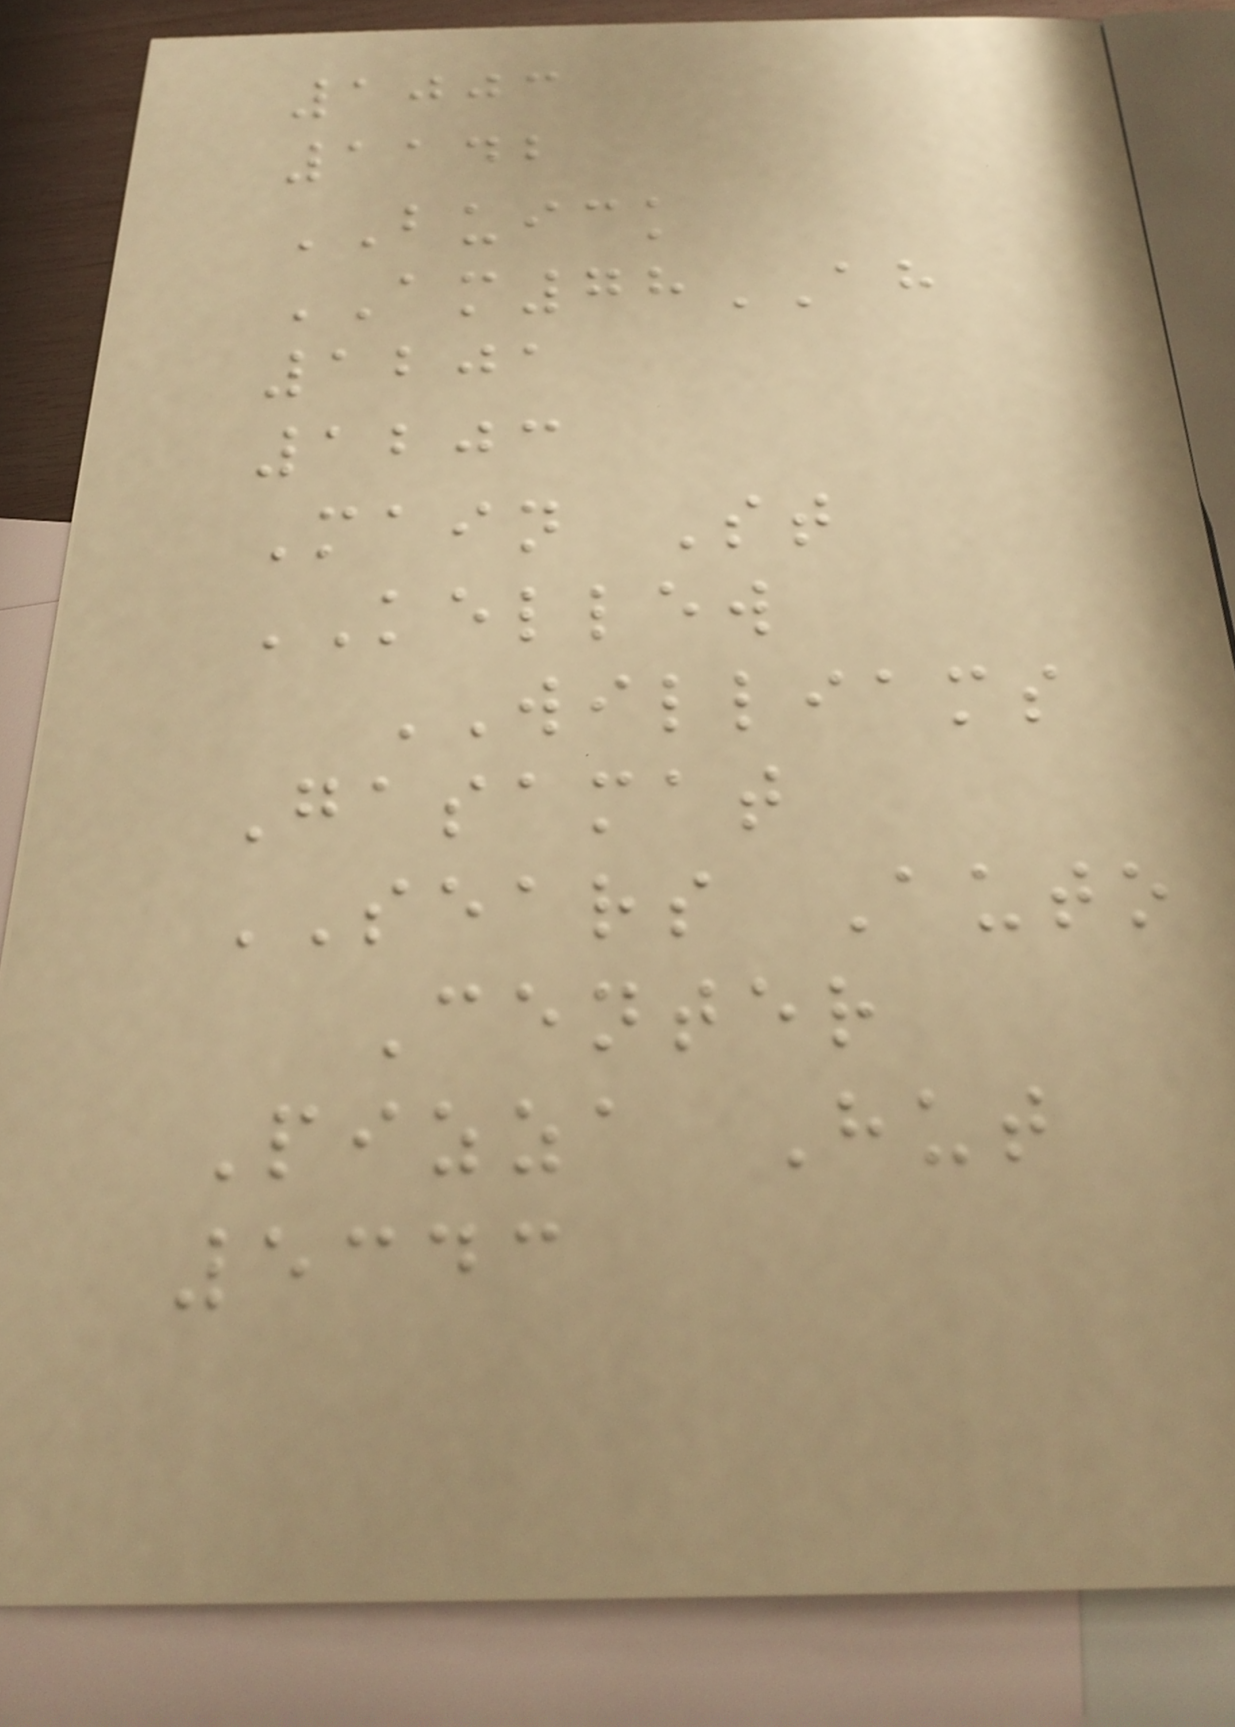1003
1142
BUICK
AM78AH
1201
1203
Main St
KELLEW
WILLIAMS
Gasamat
SEARS Auto
Center
Pizza Hut
5343
